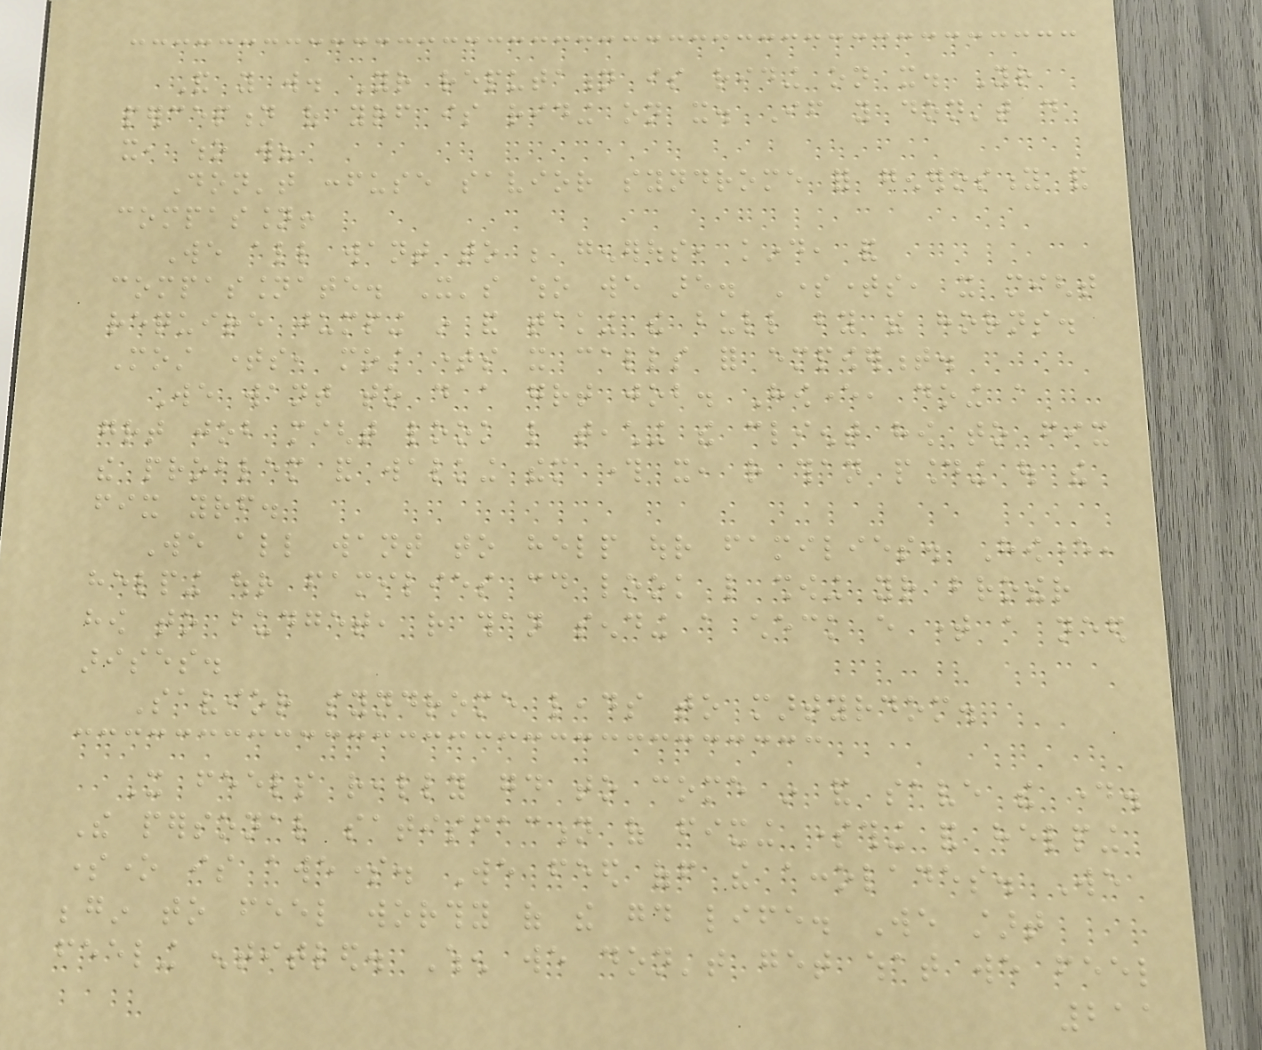And you will. Your reputation is riding on it. Your
perception of yourself is riding on it. If you don't do
it, who will?
Don't confuse savior syndrome for generosity and
compassion!
We all want to be generous, kind, and
compassionate. It's who we are. Sometimes, it might
require jumping in and taking the bull by the horns.
Most times, most times it calls for empowerment.
We want to do a great job. However, doing a
great job might look like teaching the client how to fix
the problem and walking them through it, rather than pounding out the
fix yourself.
We all want to help our families. However,
helping our families could look like showing your brother
how to budget, rather than sending a check every time a need
arises.
Savior syndrome leads to martyrdom.
It feels really good to come in and save the day.
The personal satisfaction of fixing something and helping
someone is awesome. We feed off the accolades. We
begin to feel worthy of the good life. We start
feeling entitled. When we don't get what we feel
211
